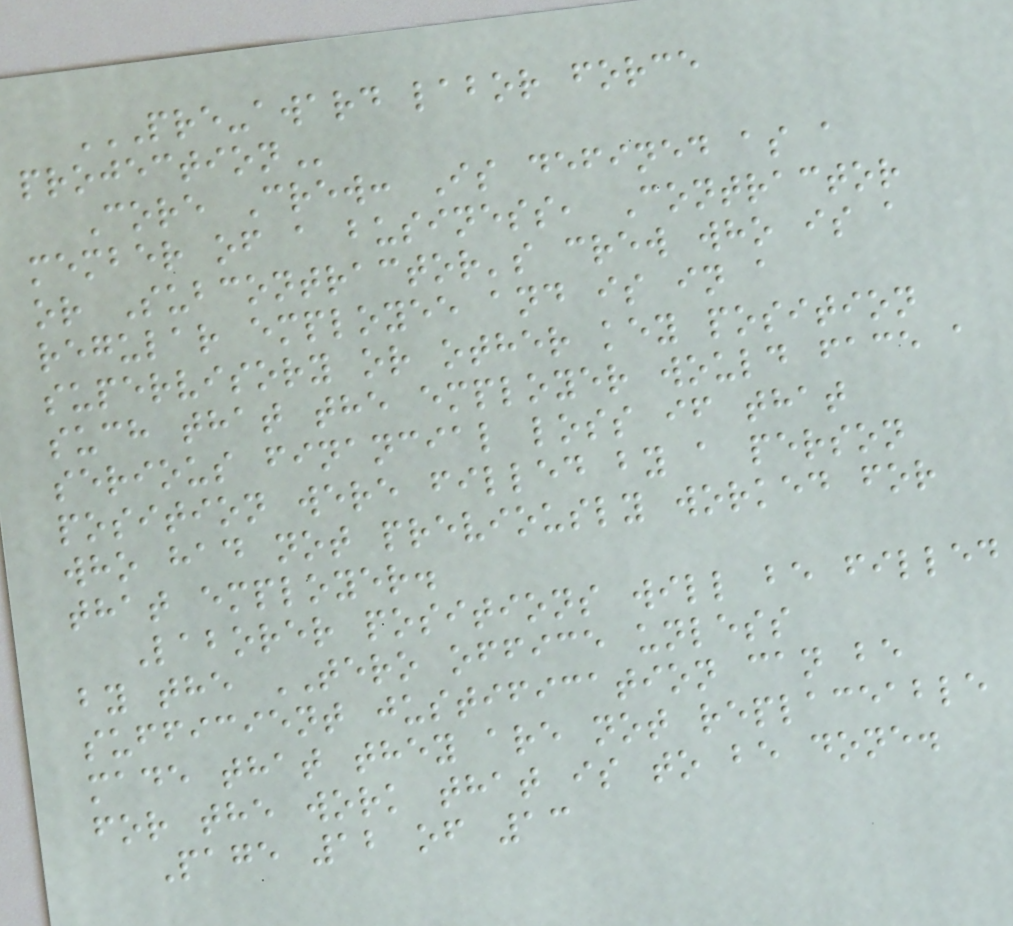PRE-AWARD LABOR FORCE
PROJECTION
Core Crew: Is defined as a
member of a business, Contractor
or Subcontractor's crew who is a
regular employee and is in a
supervisory or other key position
such that the employer would face a
serious financial loss if that
position were filled by a person
who had not previously worked for
that employer.
Laborer positions will be filled
by the TERO office unless
sufficient justification can be
made that they are not replaceable
for the work that is to be done.
Page 12 of 13
